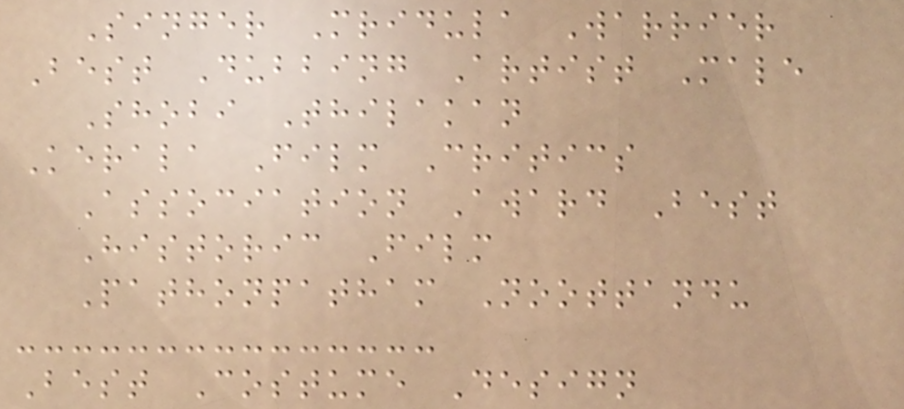Singer Mridula Warrier
Best Dubbing Artist Male
Shobi Thilakan
Kerala Film Critics
Association Award Best
Historic Film
Pathonpatham Noottandu
Best Costume Design
